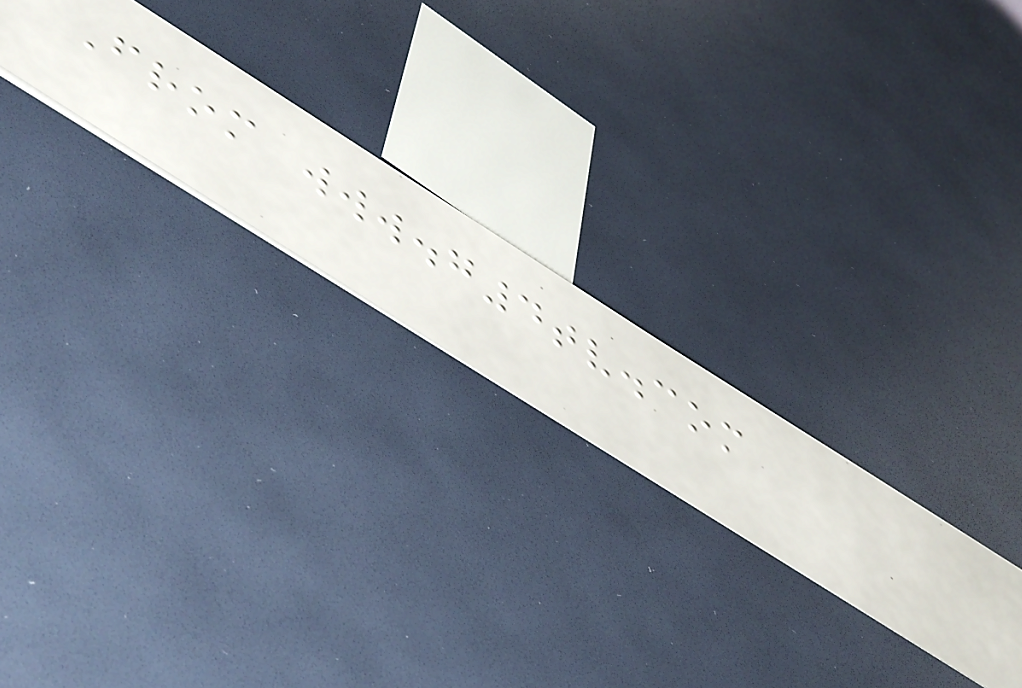From www.g4tv.com
